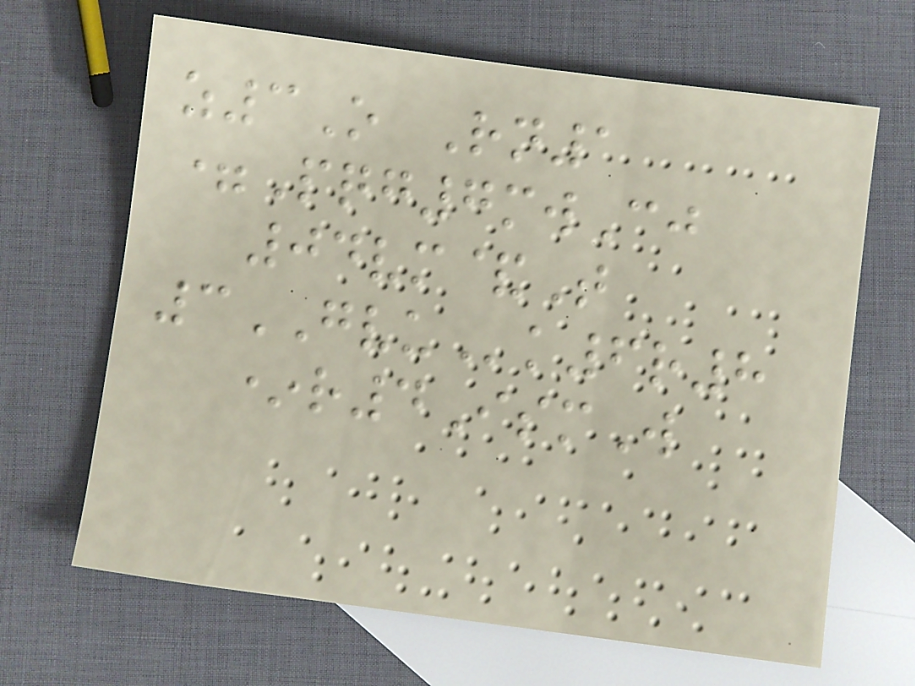z3O Rn1
=Pqg7mwCj
04vm&T
3GVUk6r8
*r4IsmW
